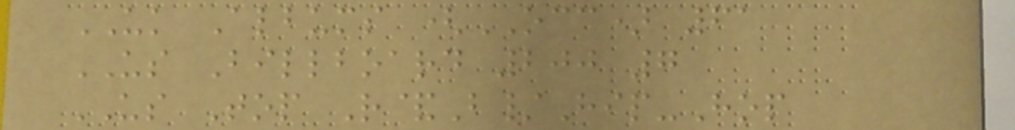UK Albums (OCC) 61
US Billboard 200 7
US Top R&B/Hip-Hop
